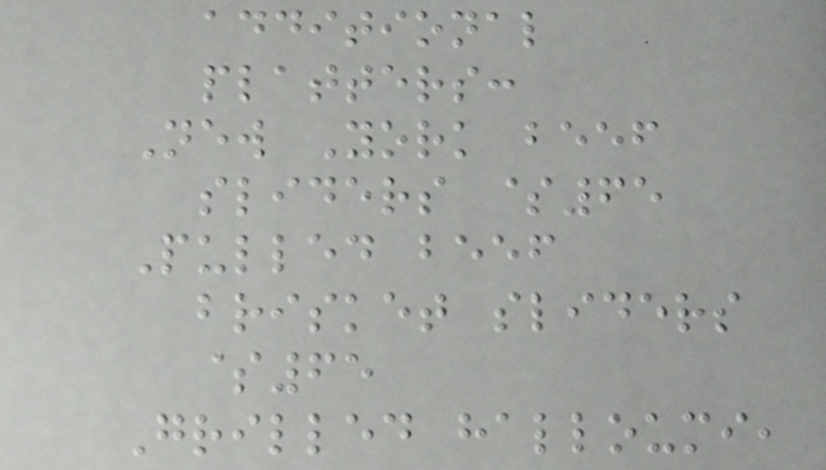additional
platters:
New York beef
sliders $65
Pulled beef
brisket sliders
$65
Grilled halloumi,
